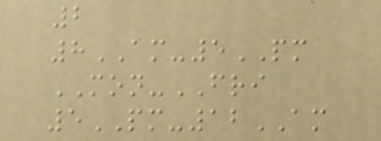2
8AM-5PM
MON-FRI
5PM-12AM
